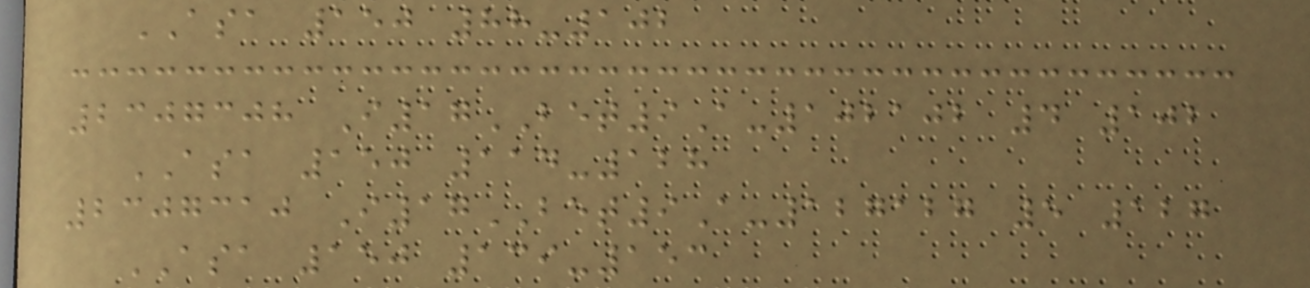ASA 150 88-102
2307308 I17BET9A-102102 4 102
ASA 150 114-128
2307310 I17BET9A-127127 5 127
ASA 150 139-153
